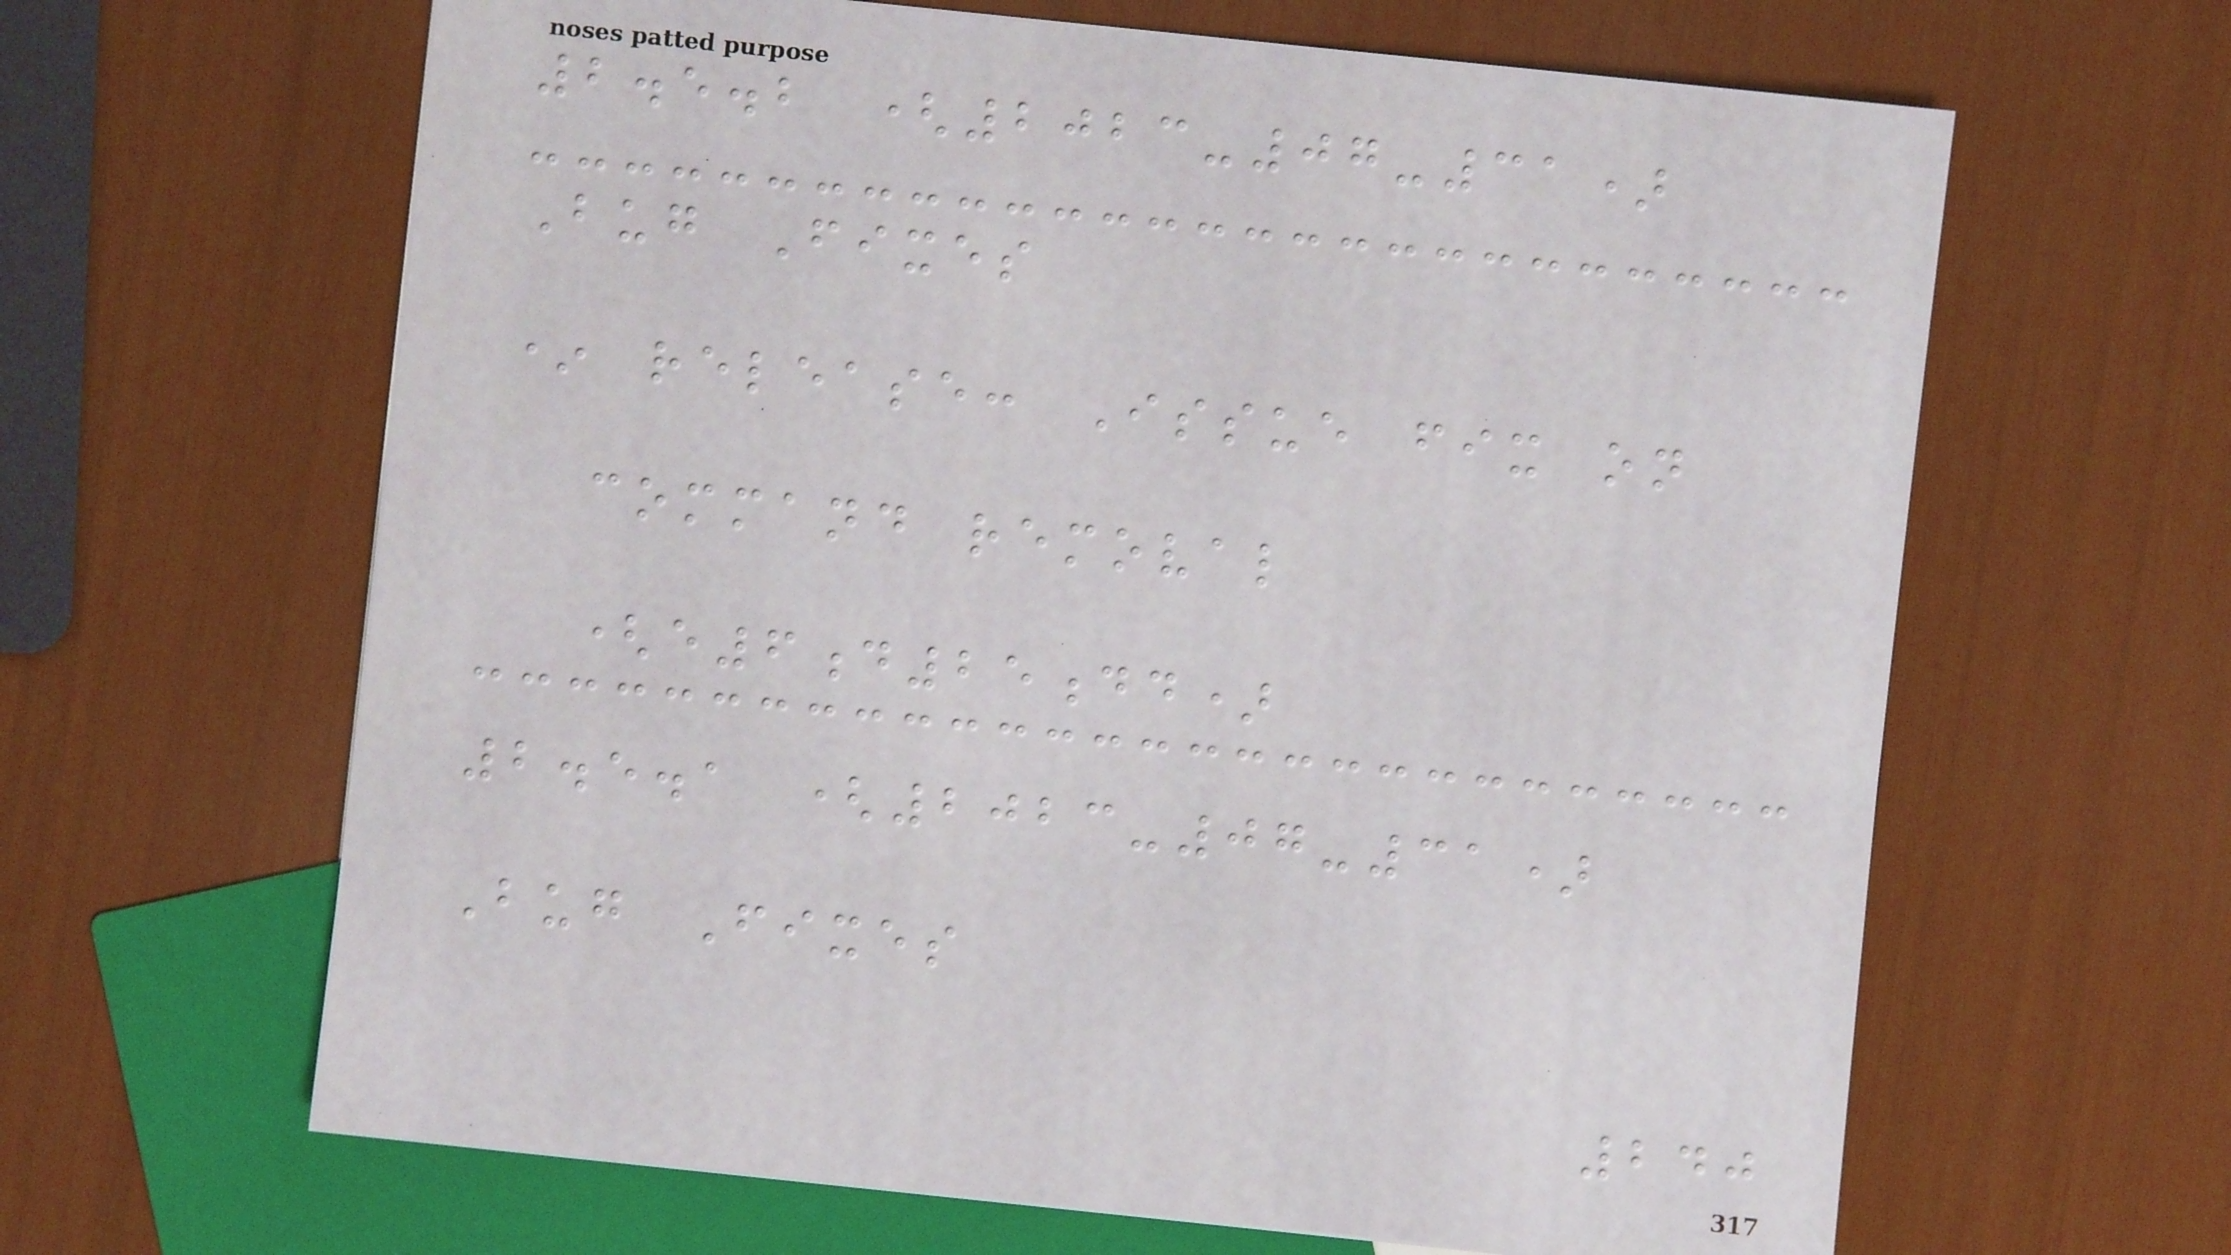2.5.2 (2023-07-31)
Bug Fixes
* release: Issue fix on
command removal
(e6d25dd)
2.5.1 (2023-07-31)
Bug Fixes
240
